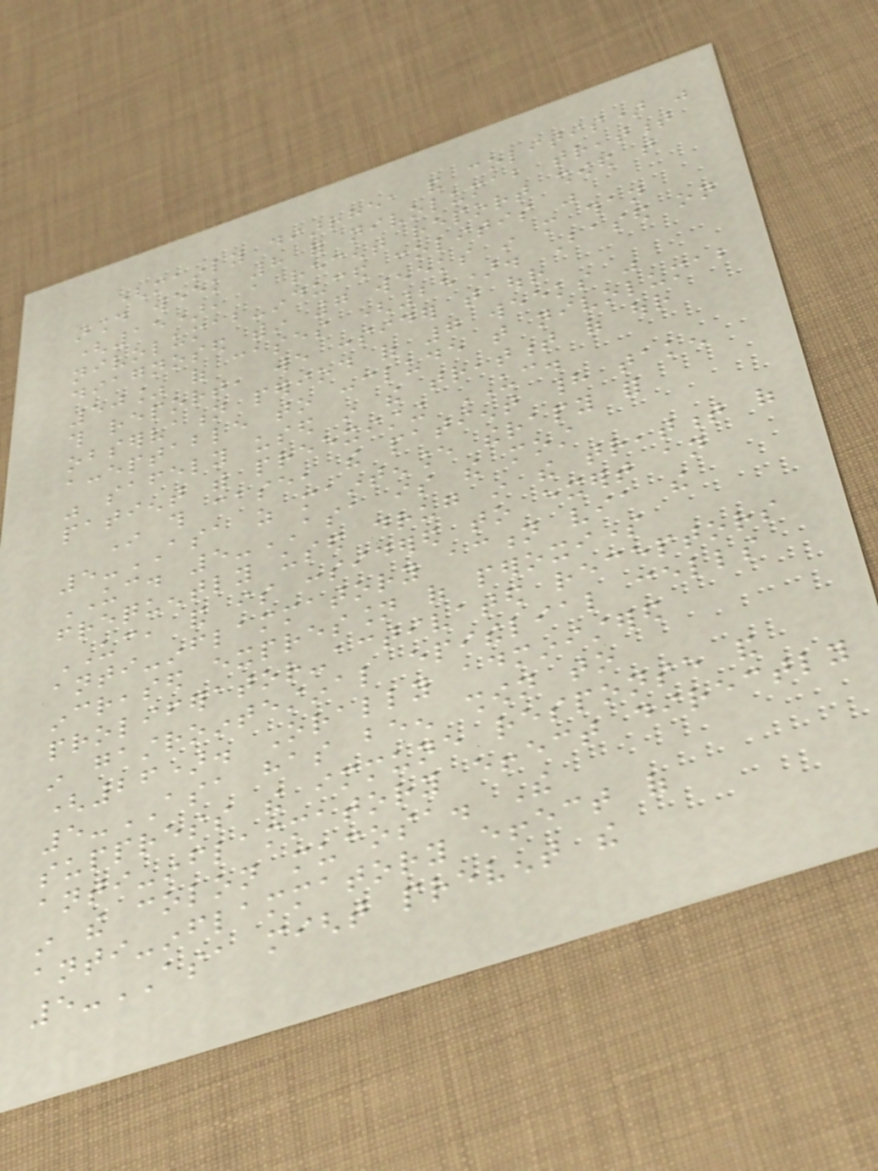(mainly diarrhea and colitis) was
around week 8 for nivolumab treatment
(15), a recent report showed that
nivolumab-induced colitis was
diagnosed within 7 weeks in more than
50% of cases (25). Based on
this report, we consider that our
observation period of 7 weeks was
acceptable to conclude that nivolumab
was safely used in the treatment of our
patient with preexisting UC.
In this case, the patient had taken
5-ASA as maintenance therapy for
UC. 5-ASA is the most
frequently used drug in the treatment of
UC, and is considered to exert an
anti-inflammatory action via the
increased expression of peroxisome
proliferator-activated receptors
in gastrointestinal epithelial cells
(26). Orally administered
5-ASA has been shown to
suppress the immune response and
anti-inflammatory effect directly
in the colon mucosa. The
anti-inflammatory effect of
5-ASA might prevent the
